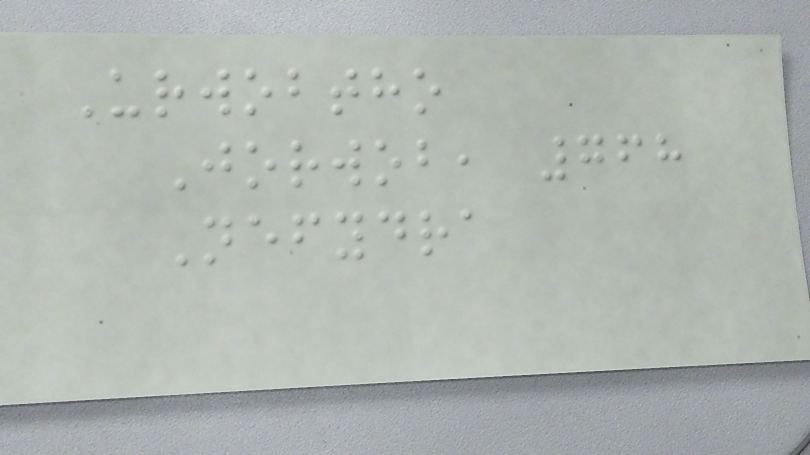Urwobtho
Jorwob, 768
Nefydra
